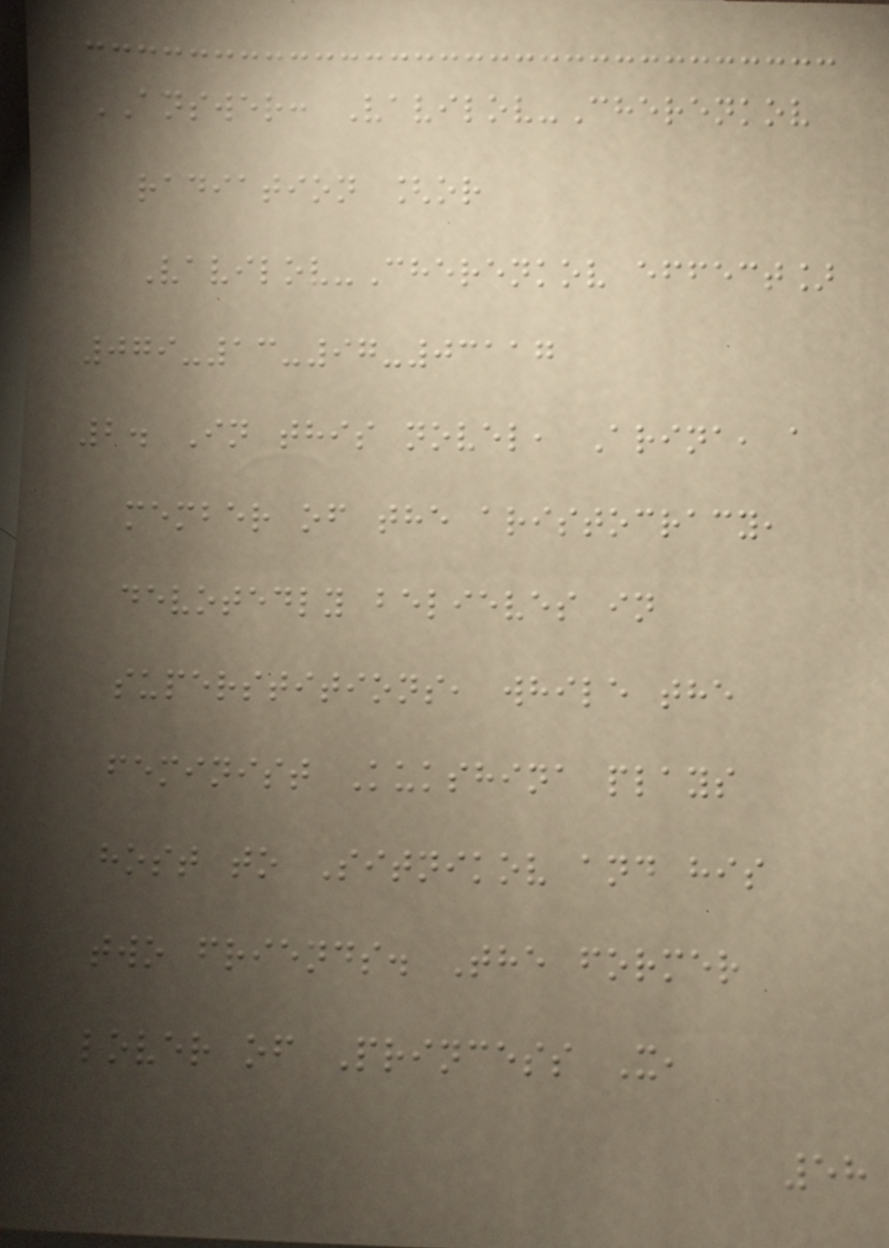ANSWER: Vavilov-Cherenkov
radiation [or
Vavilov-Cherenkov effect]
079-13-97-03117
2. In this novel, Arina, a
member of the aristocracy,
devotedly believes in
superstitions, while the
feminist Kukshina plays
host to Sitnikov and his
two friends. The former
lover of Princess X,
58
